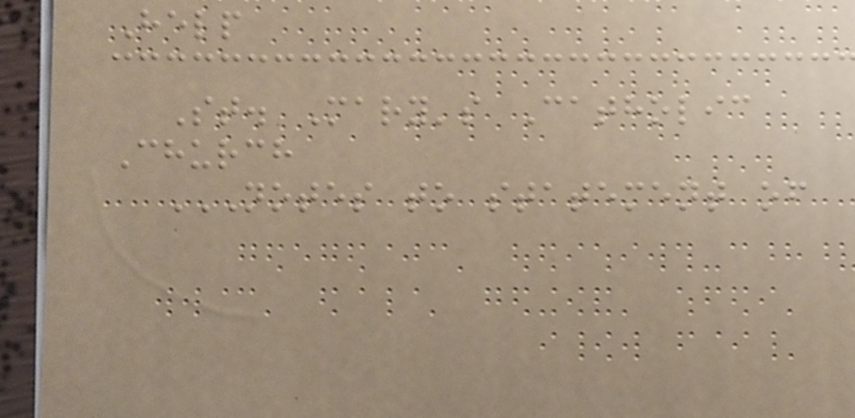Help
St. Mary's Catholic
Church
NOTES TO STATEMENT OF
